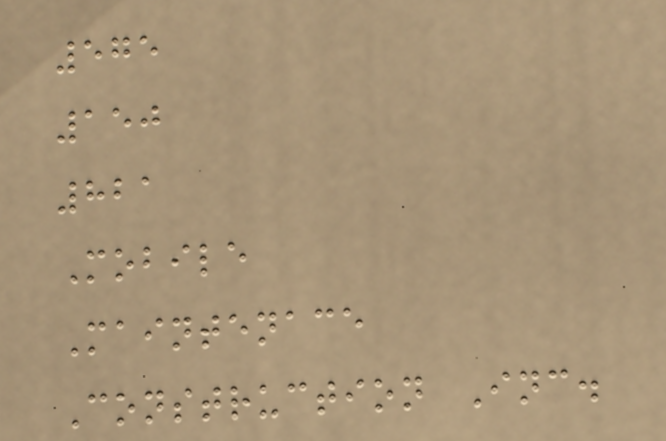575
150
821
Mobile
Maintenace
Construction Inc.
